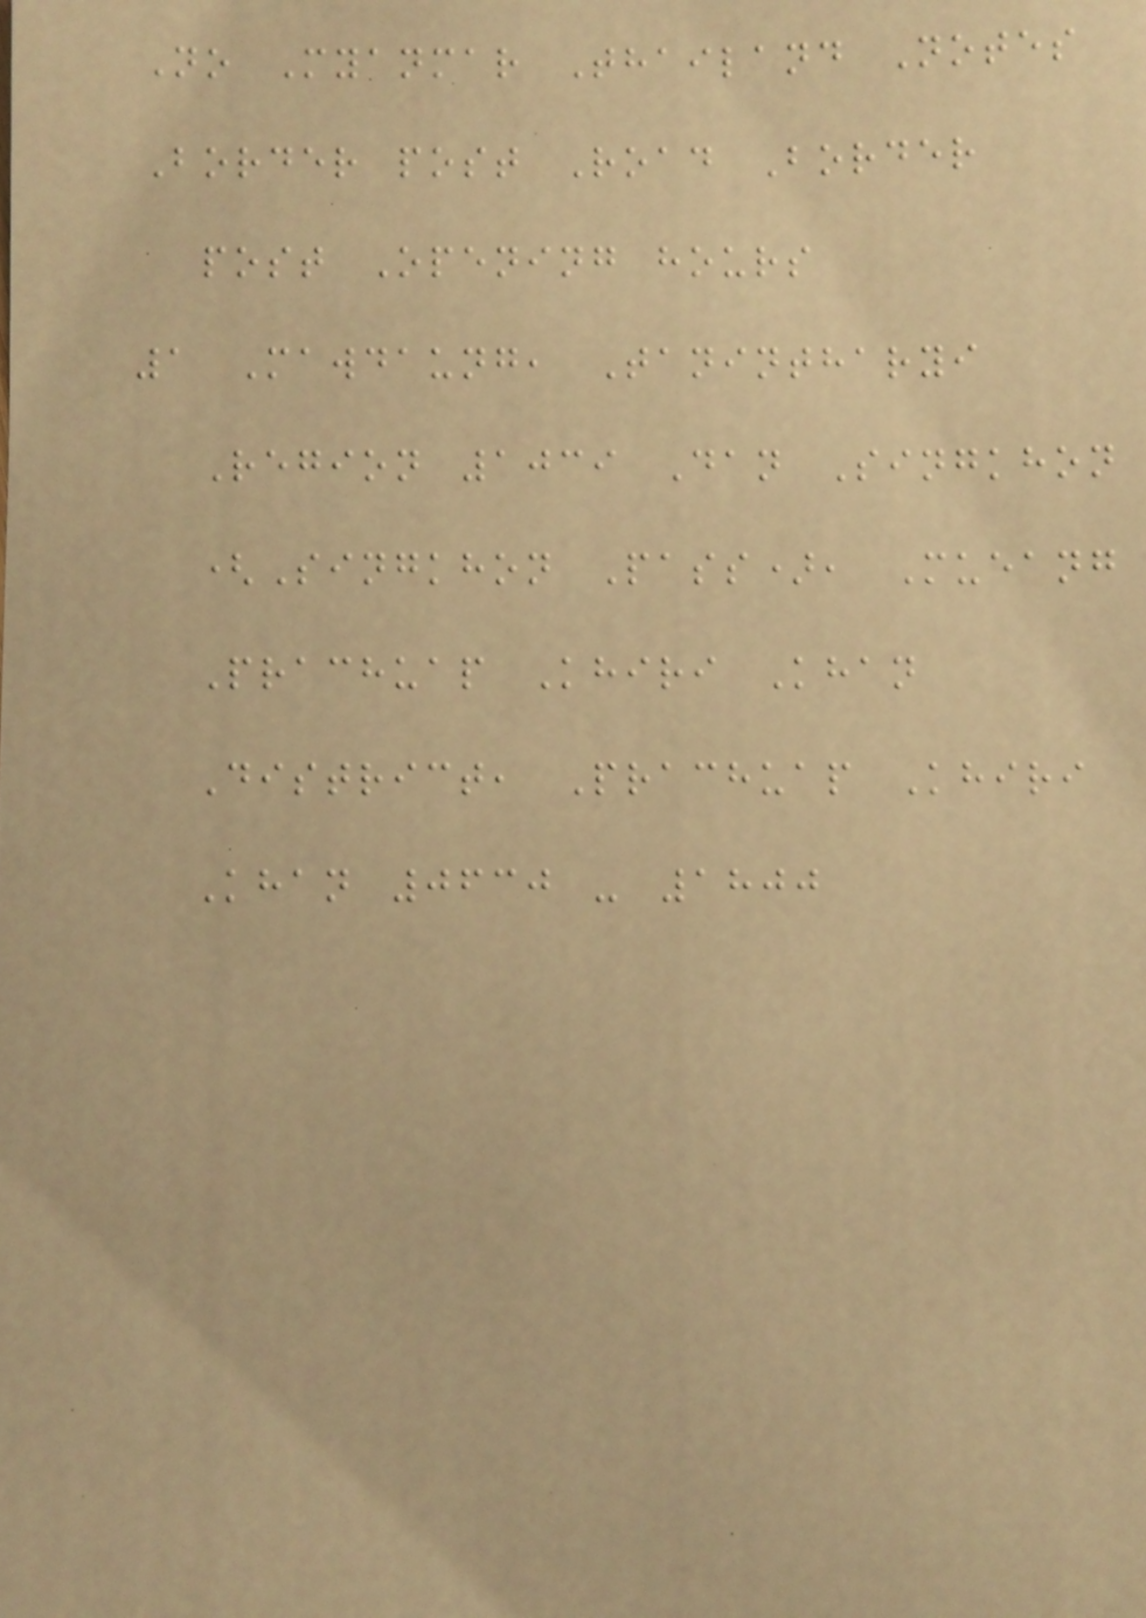No Myanmar Thailand Notes
Border post Road Border
post Opening hours
1 Mawdaung, Tanintharyi
Region 1039 Dan Singkhon
(Singkhon Pass), Mueang
Prachuap Khiri Khan
District, Prachuap Khiri
Khan 0630 - 1800
